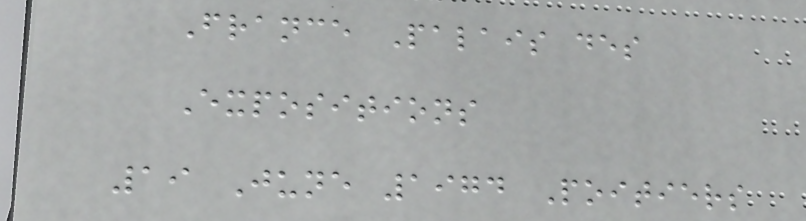France Palais des
Expositions
19 June 1974 Poitiers
